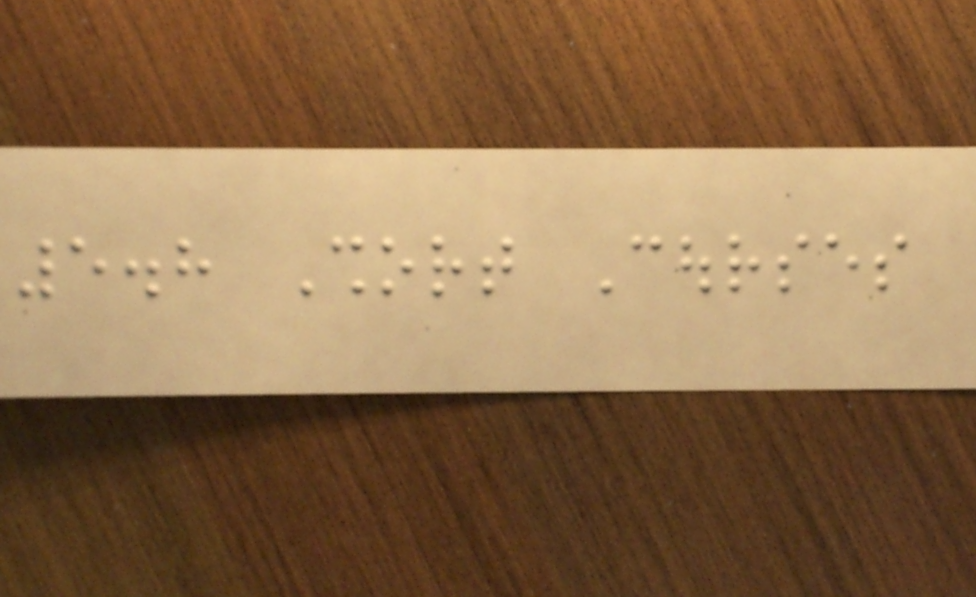5.8 Short Courses
